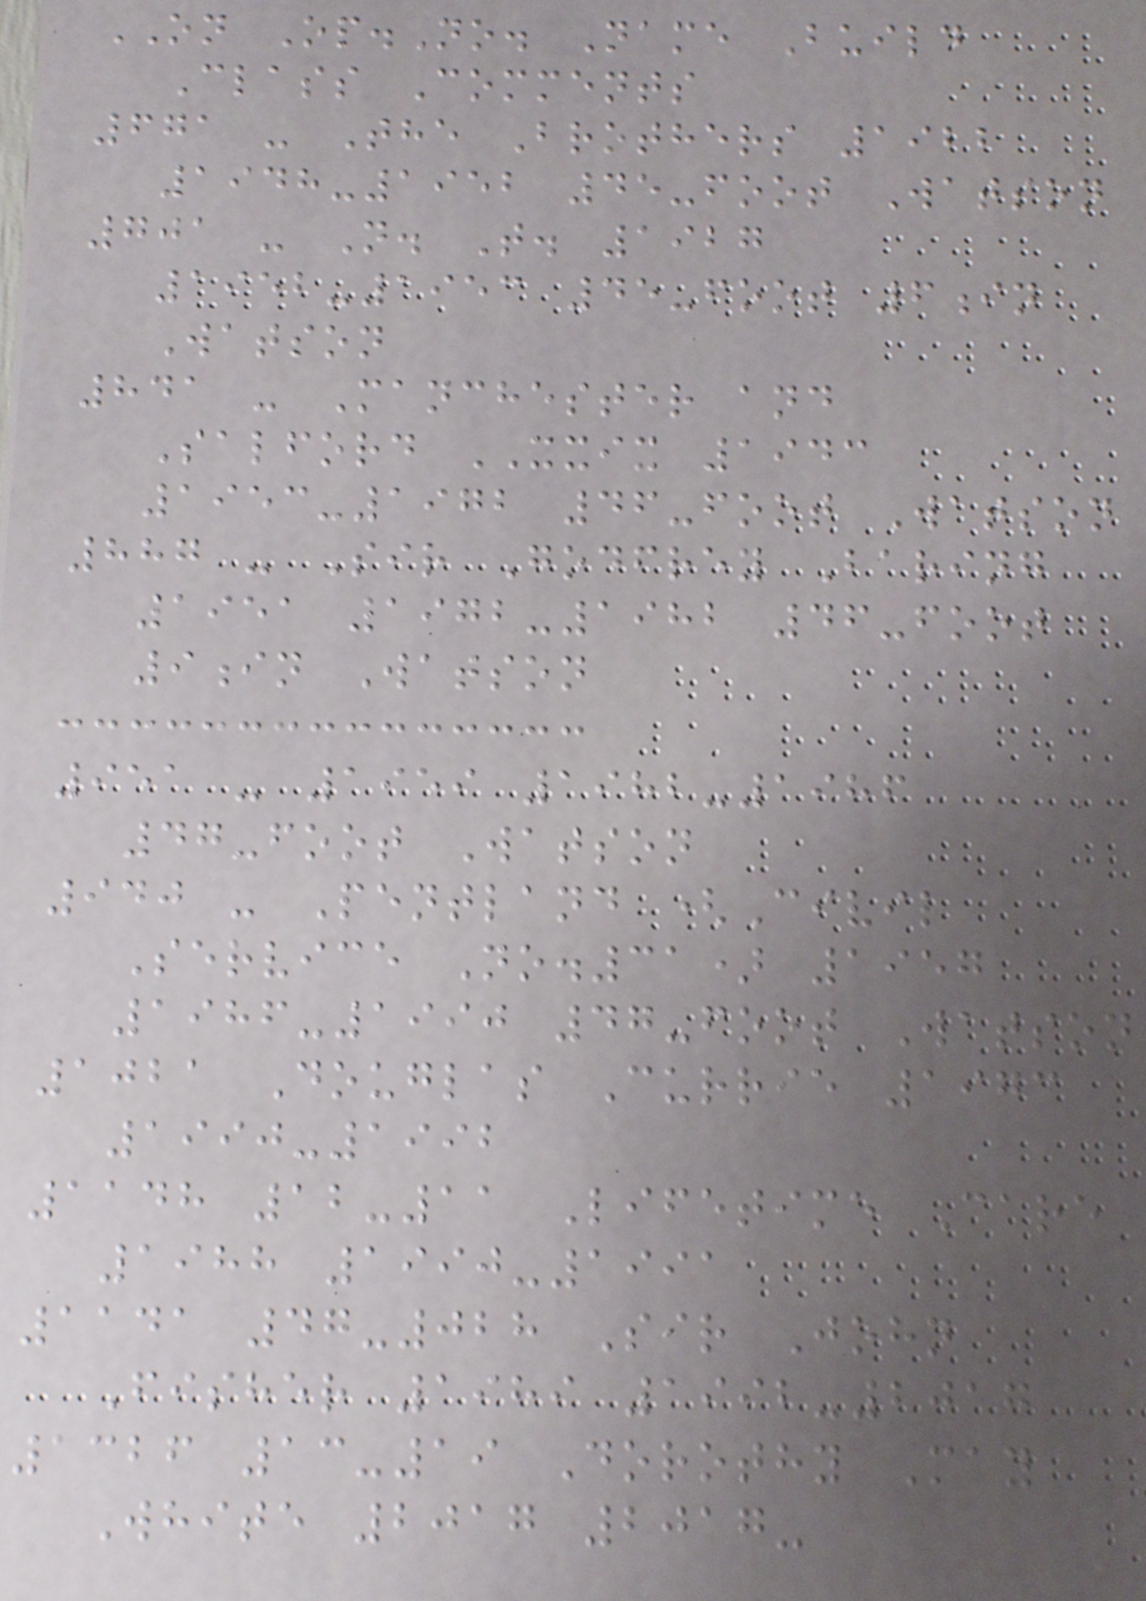ON Op.No. Name Build
Class Comments
671 - The Brothers 1922
1948-1952 45-foot Watson
701 - N. T. 1927
1952-1953 45-foot 6in
Watson
841 - Manchester and
Salford XXIX 1943
1953-1972 46-foot Watson
887 - Sir Godfrey Baring
1951 1972-1982 46-foot
9in Watson
951 - 1959 1982-1986
47-foot Watson
940 - Pentland (Civil
Service No.31) 1957
1986-1990 47-foot Watson
1021 Douglas Currie 1973
1990-1992
1148 12-11 Lifetime Care
1988 1990-1991
1141 47-028 Sir John
Fisher 1989 1992-2017
1326 13-19 Dorothy May
White 2017 2017-
